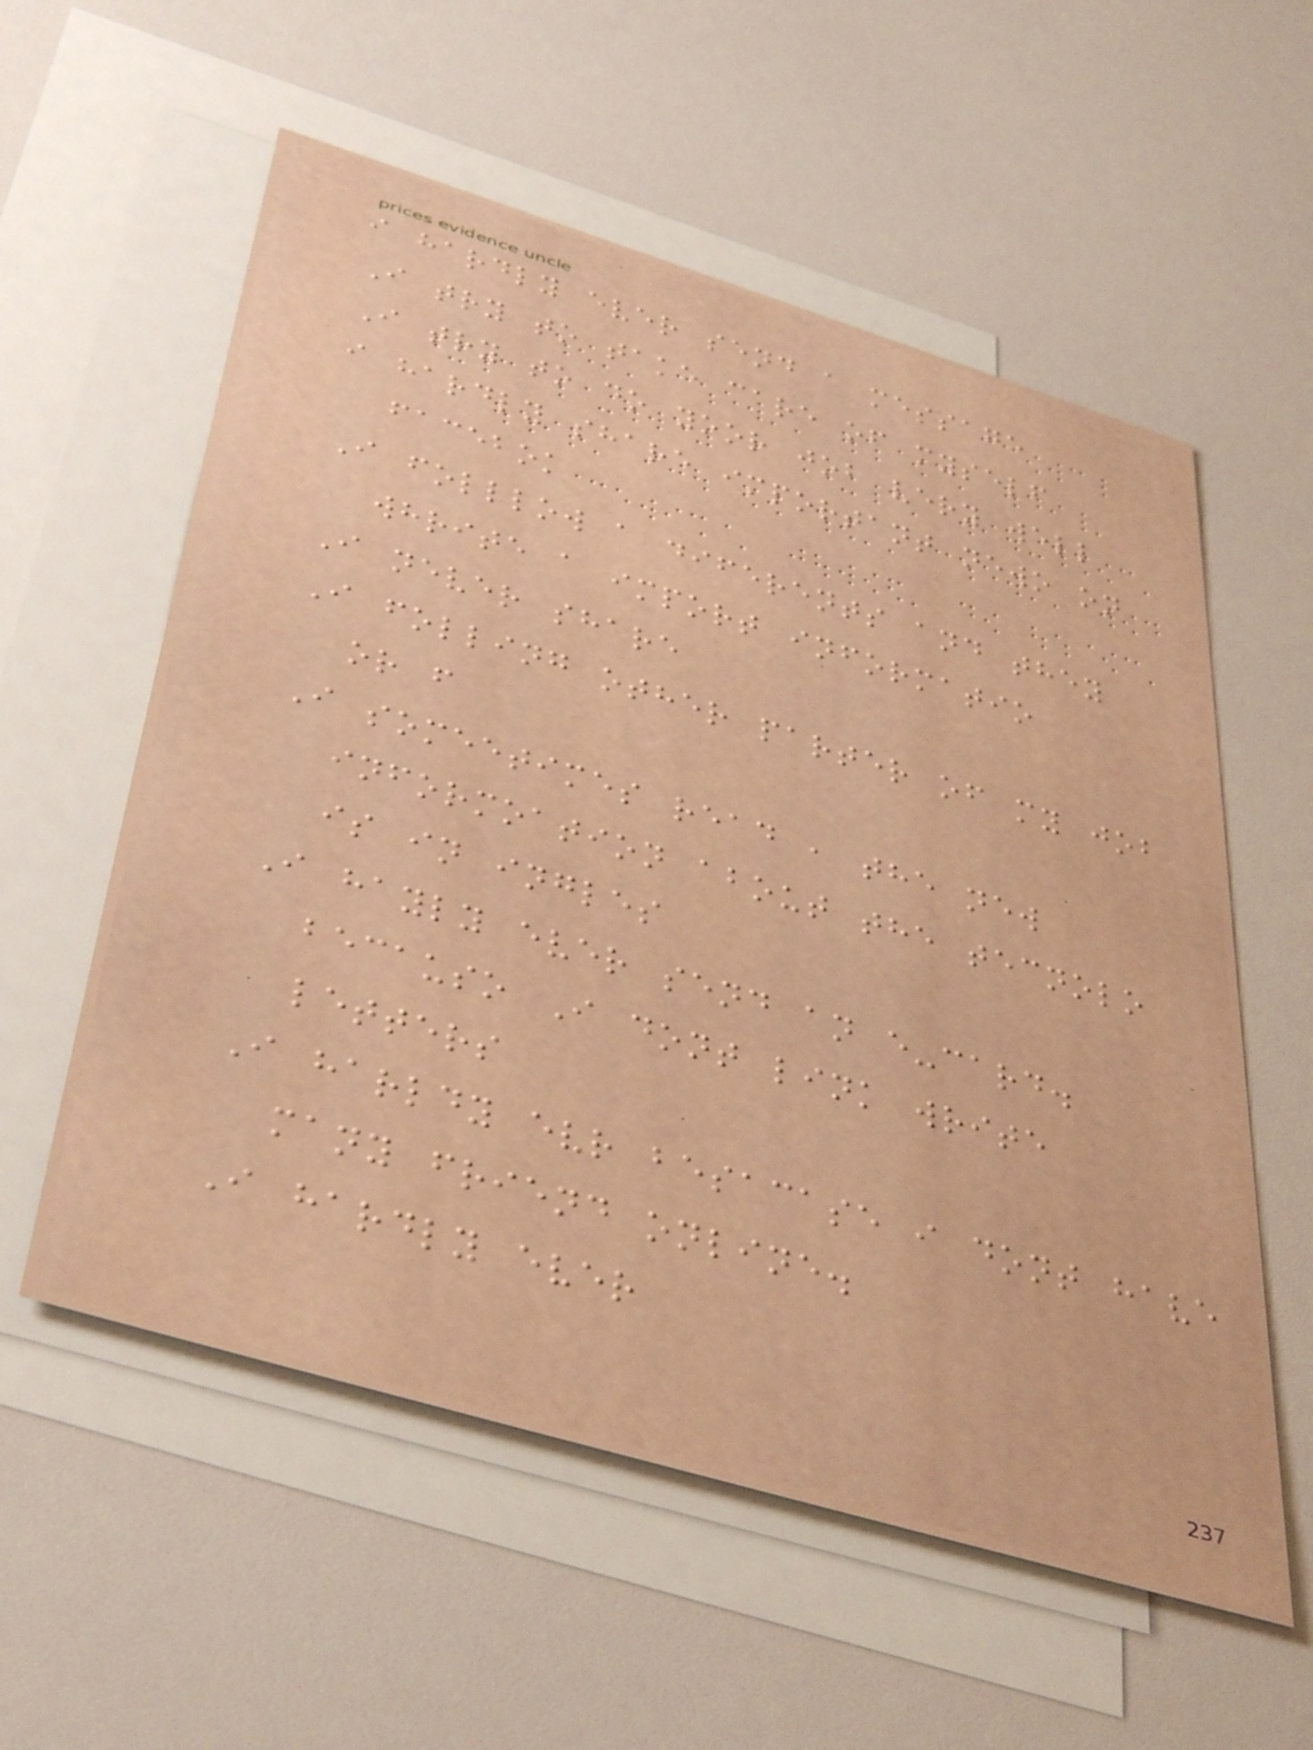i hardly ever send a message
I try to take care of myself
I try to do yoor job very well
i hardly share important newo on
facebok
I folllow a diferents and they
whrite a import informatio
I never share
I folling other parter of my job
or f
I someetimes read , the new
informoation about the tecnolo
is in ingles
I hayly ever send an e-card.
becauso I dont link write
letters
I harldy evr besacase i dont have
many friend online.
I hardly ever
